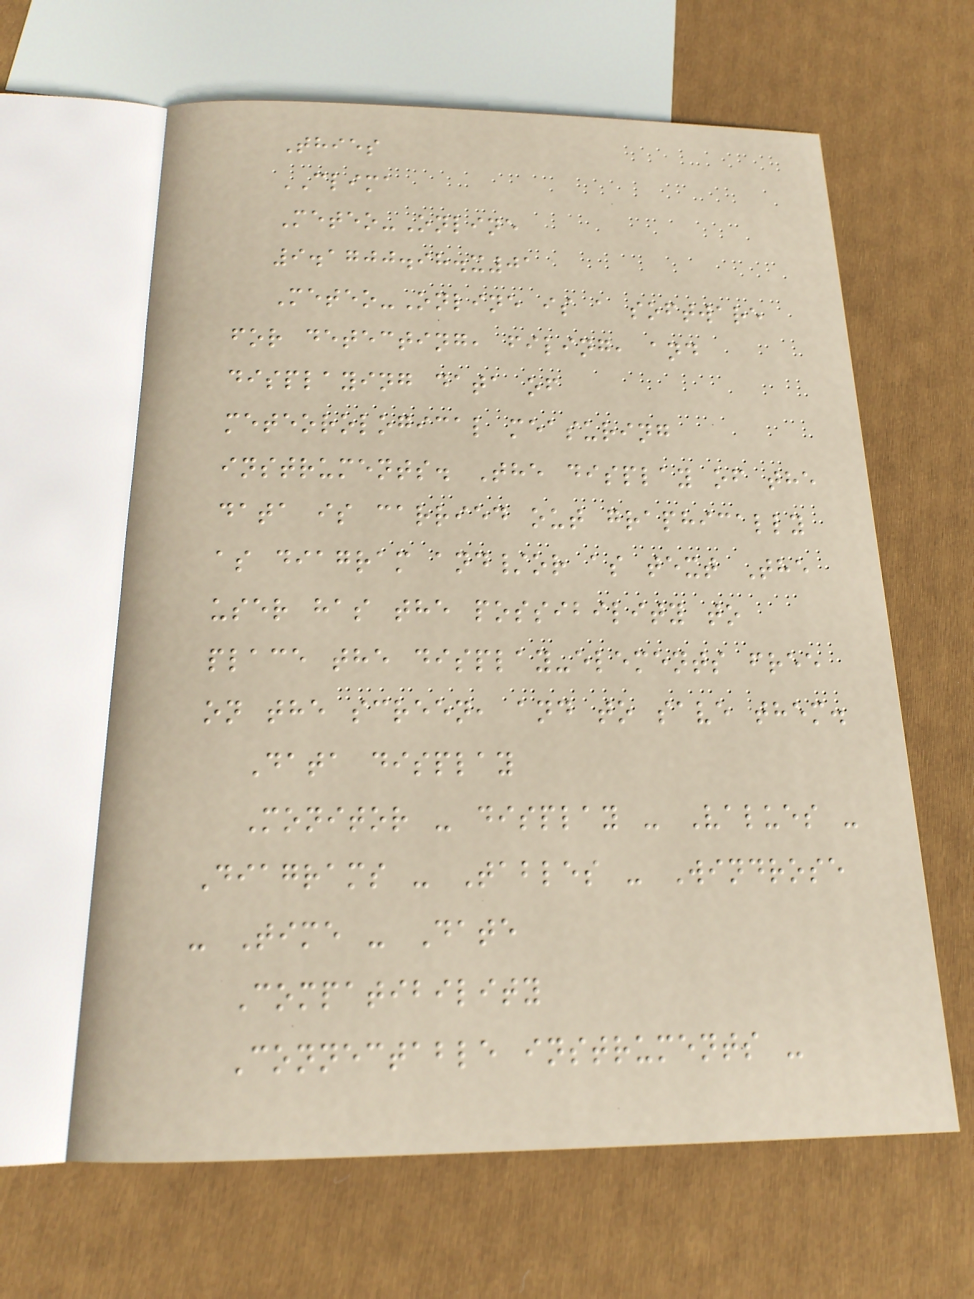Thies
CLIMA
Meteo-Online
9.1700.98.x01
Meteo-Online is a software
for detecting, filing, and
displaying data of
meteorological measuring
instruments. The display of the
data is carried out graphically
as diagram and/or as text The
user has the possibility to
place the display-elements free
on the screen, and to save them.
Data display
Monitor - display - Values -
Diagrams - Tables - Windrose
- Time - Date
Compatibility
Connectable instruments -
